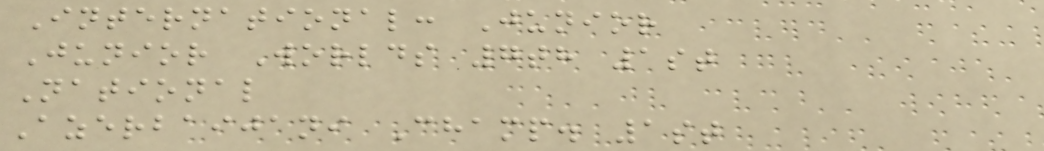International: Junior
Junior Worlds 7th 1st
National
Azerbaijani Champ. 1st
